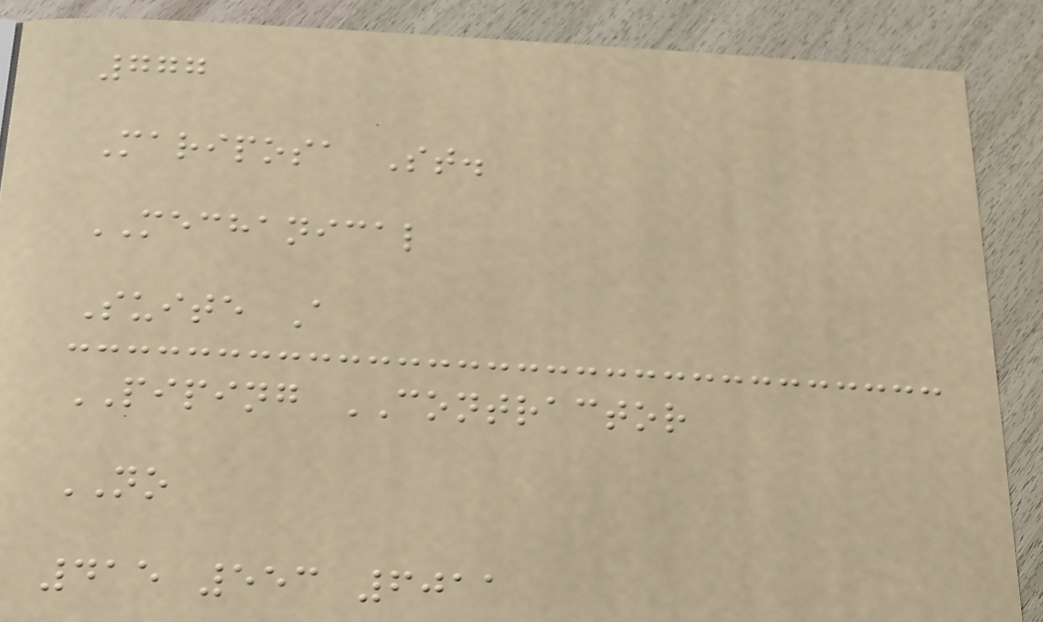777
Mariposa St.
MECHANICAL
Suite A
PIPING CONTRACTOR
NO
415 553 6011
